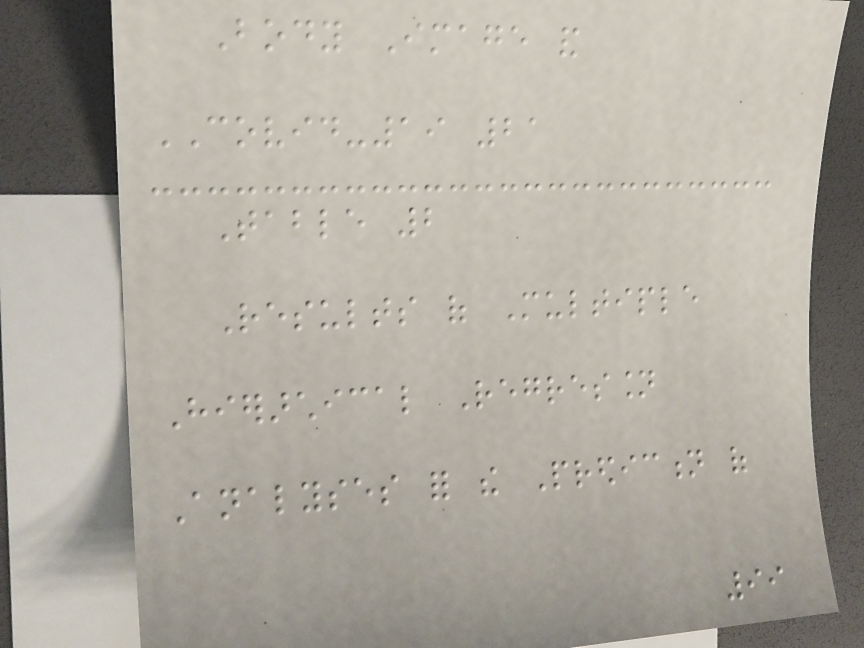Body Image and
COVID-19 21
Table 2
Results of Multiple
Hierarchical Regression
Analyses for the Prediction of
99
